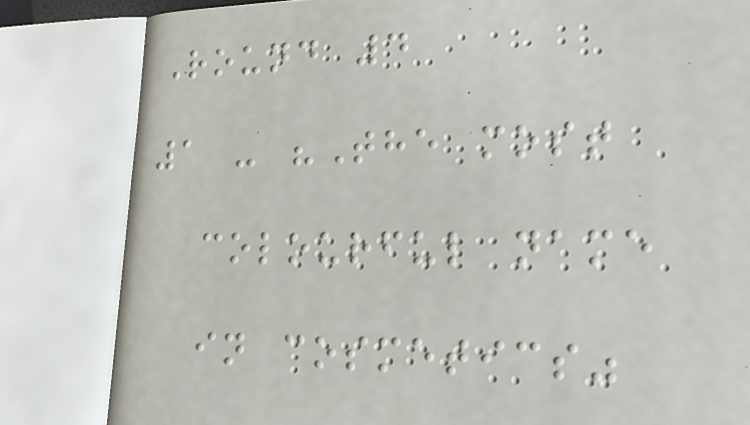Round 4
1 - "The most
colourful name
in cosmetics"
